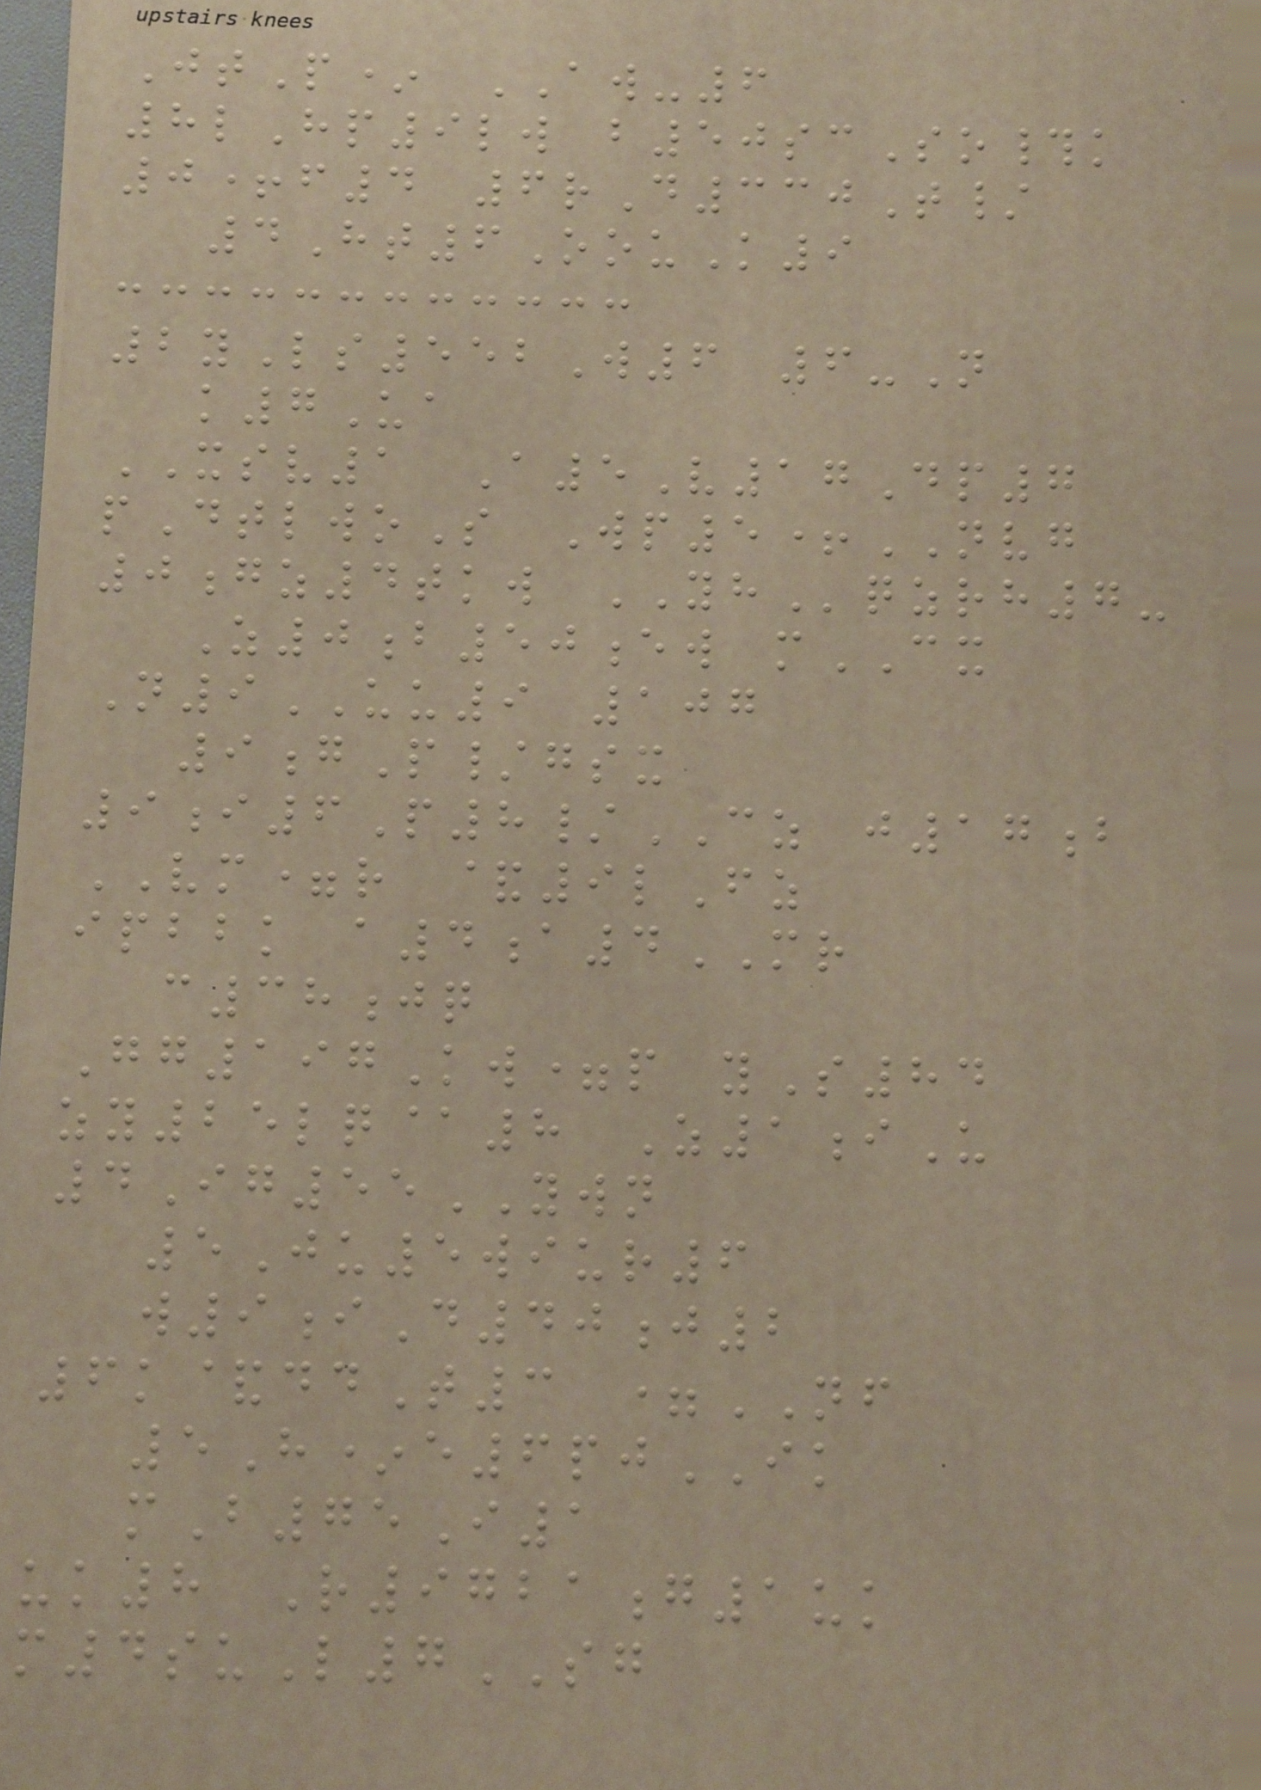JtP* AW-6
8lHp9lw b50scSo#k
0+f4 6rD330T/
4Ht6OouK9
2yLs552W6 6-N
k7Ua
XSV1 A5V17Dp7
pDtlwoS Wp5+NVG
0gz4tkw YHqzrh7-
Z0b50ew mCX
N9UU9 107
9gP/gsx
9i6P8/CZ j17b
VM=r &9lFz
ipbbk a4a4MR
c38jq
Gg197Kw=p yS84
zy25lq@8 Z1iU
4Ig55YWN
5Ju5wiur6
w9iD40j2
6k&ddT3 =NF
5H*e6pjIK
mB75I1
uk8 R9721g1uk
m4suL7SG
